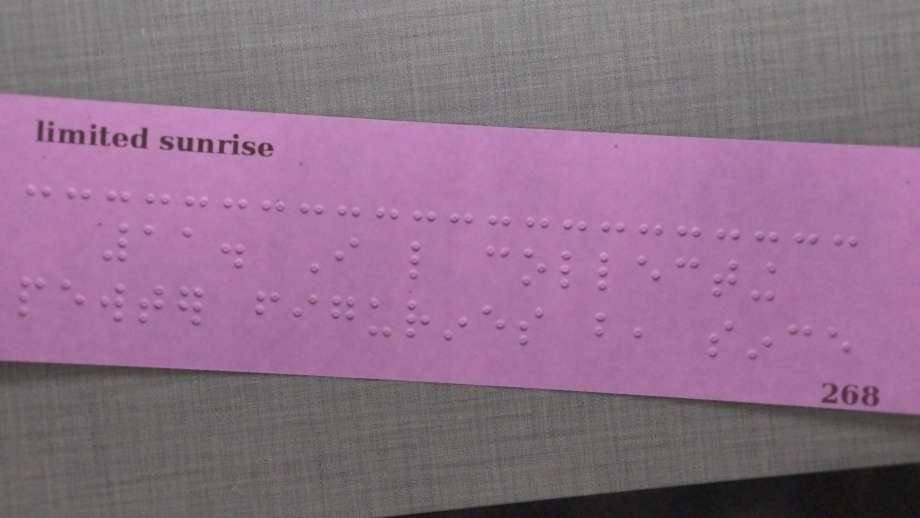11. I like collecting
pewter figurines but, since
